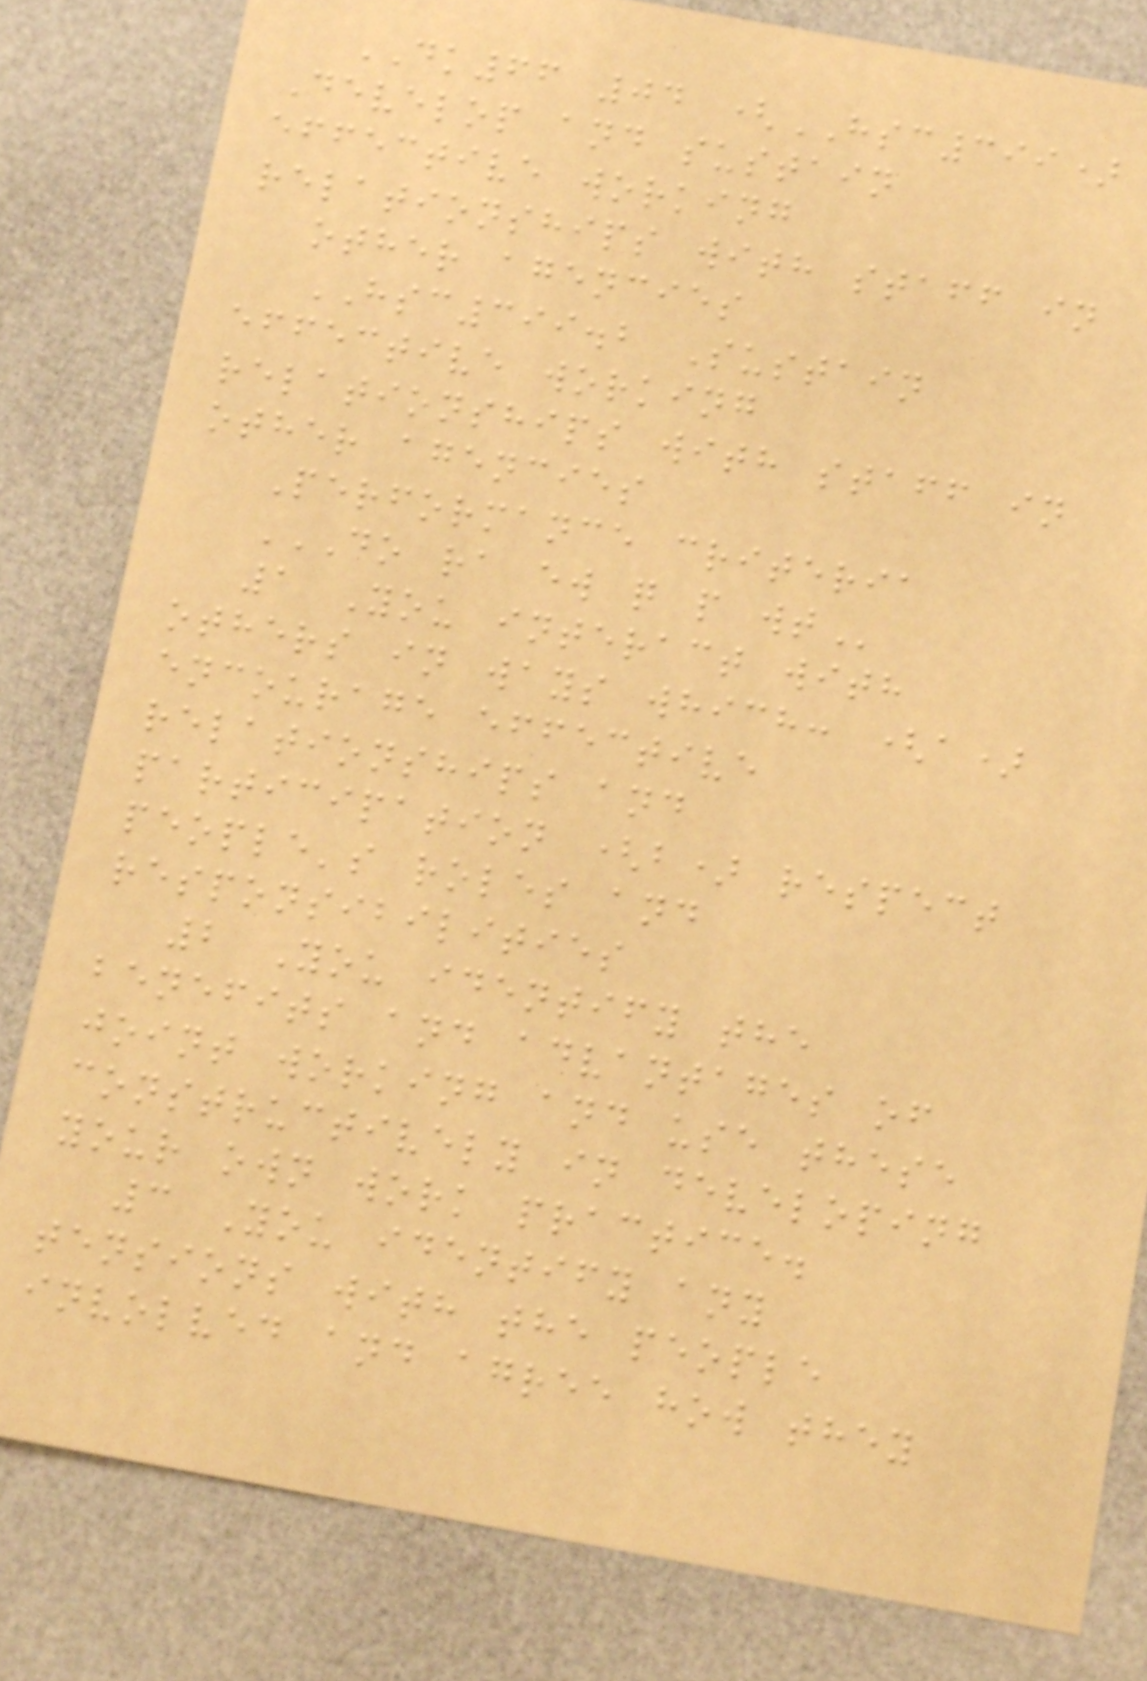DK66 04 (HSC399)
Develop and sustain
effective working
relationships with staff in
other agencies
HSC399.2 Sustain
effective working
relationships with staff in
other agencies
Performance criteria
DO RA EW Q P WT
1 You interact with
others in ways which: (a)
encourage effective
relationships and
participation (b) respect
people's roles and
responsibilities
2 You identify the
benefits and advantages of
joint working and use these
constructively in developing
your own work practice.
3 You identify any
tensions with the people
involved and agree how they
